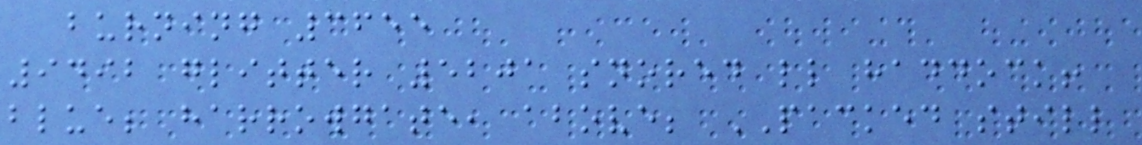burning 3655
9492 glitter 5201 snored ll haddock!
blue; harrowgate, above; PACKED still
